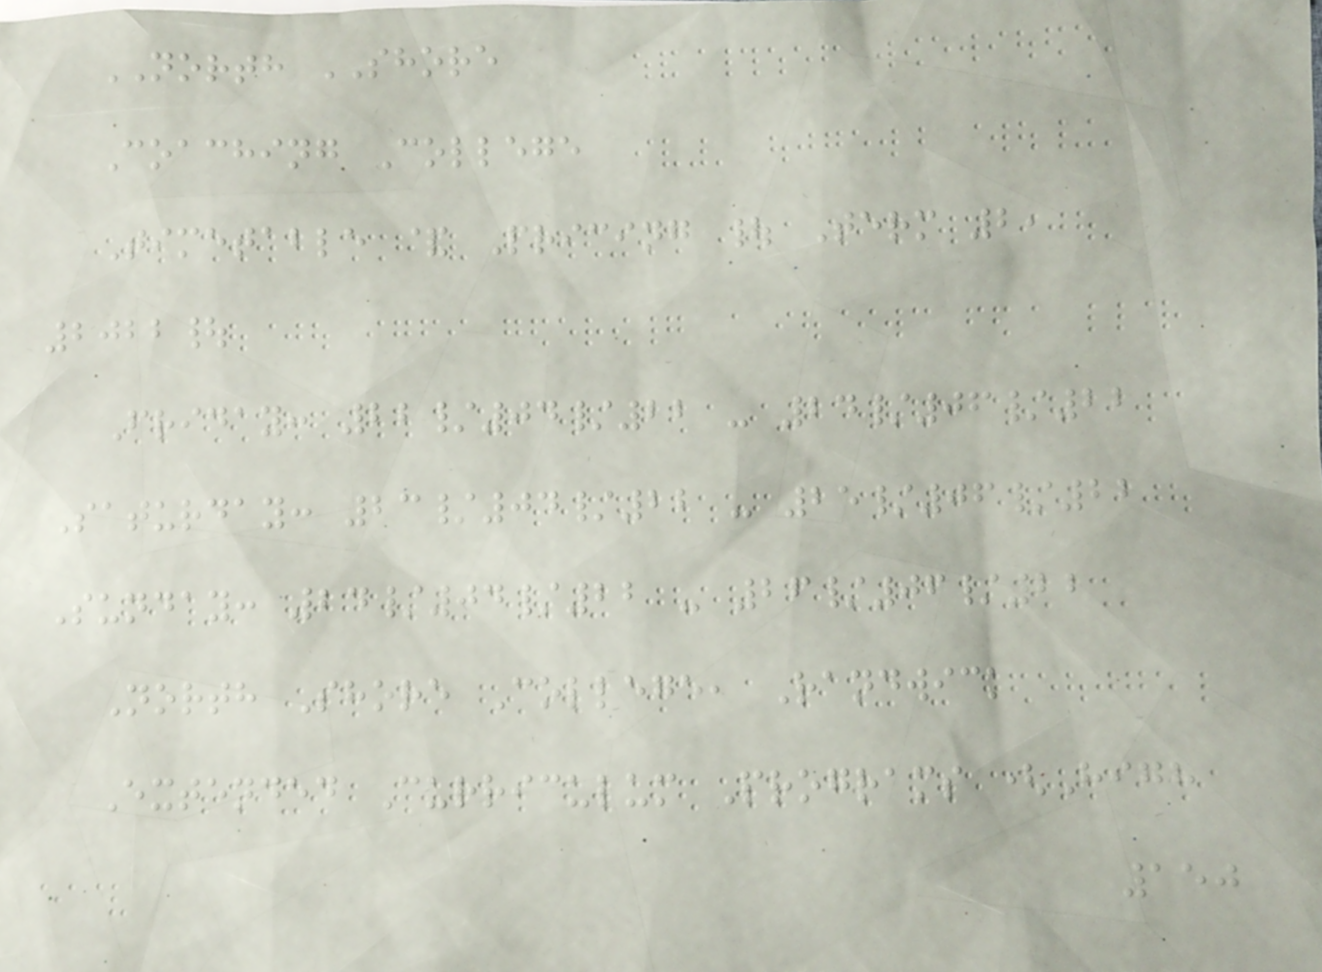NORTH SHORE
Coaching College
Timetable & Pricing | Term 2,
2022|
Friday: 22/04/22 - 24/06/22
Saturday: 23/04/22 - 25/06/22
Sunday: 24/04/22 - 26/06/22
North Shore College, Randwick
Extended Curriculum Programs (High
150
